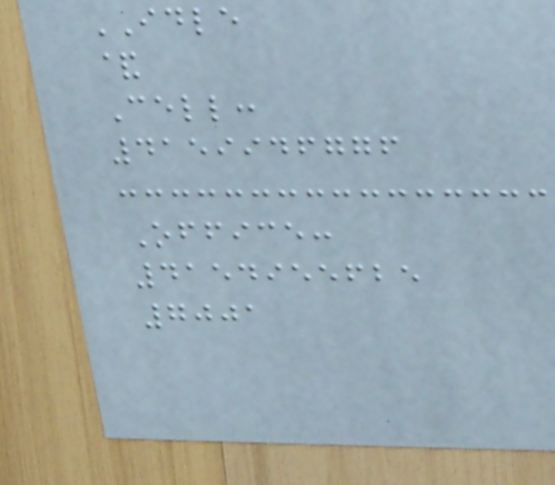IDLE
&
Cell:
4159946776
Office:
4154955625
7001
